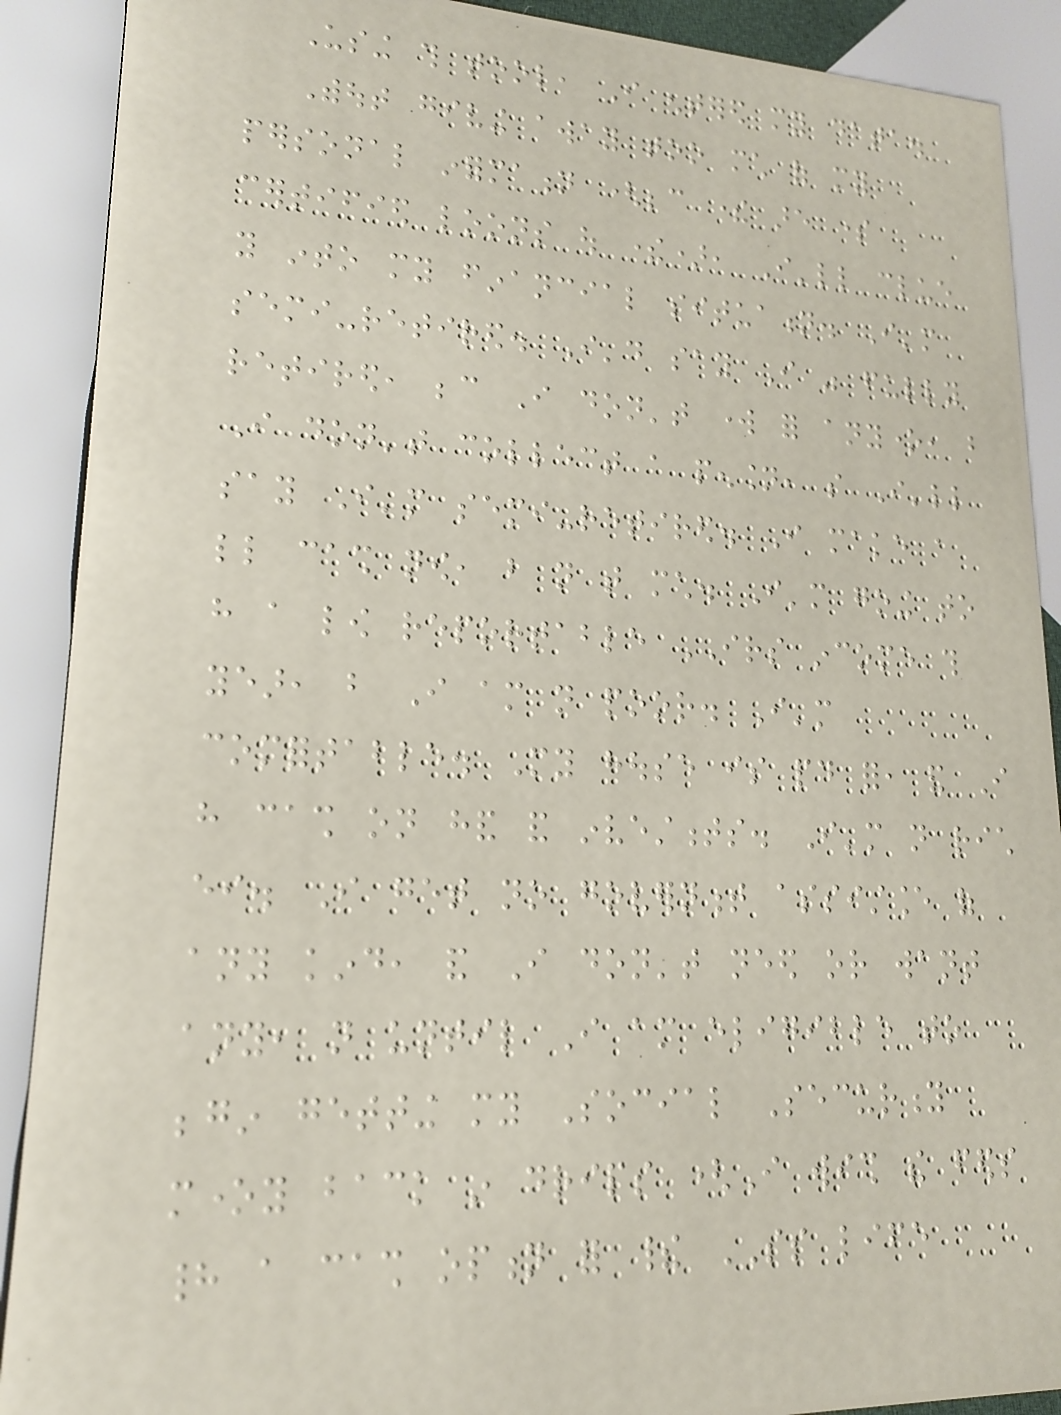Using this tool, I entered my data.
Without giving away too much of my
personal information (because there are some
certified loons out there), I'll clue
you into my financial situation. I'm
semi-retired. I'd say I was fully
retired, because I don't work for anyone, but
I don't collect a pension, so I'll
say I'm semi-retired. I make a
little cash now, but not that much. I'm going to
have a low reportable IRS income this
year, but I am not poor. I'm
comfortable. My house is paid for, and I
have cash on hand and investments. I'm not rich
either. I get no government assistance of
any kind, and I don't need or want
any, not until I am eligible to
begin getting my Social Security
money back in drips (I wish the feds
had a cash option for their SS life
